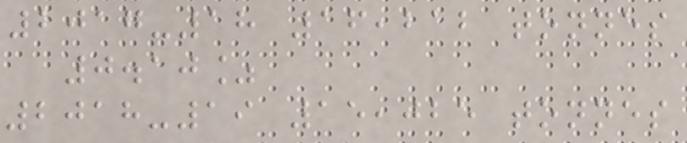2017-18 16,212 tonnes
0.10%
2018-19 15,025 tonnes
